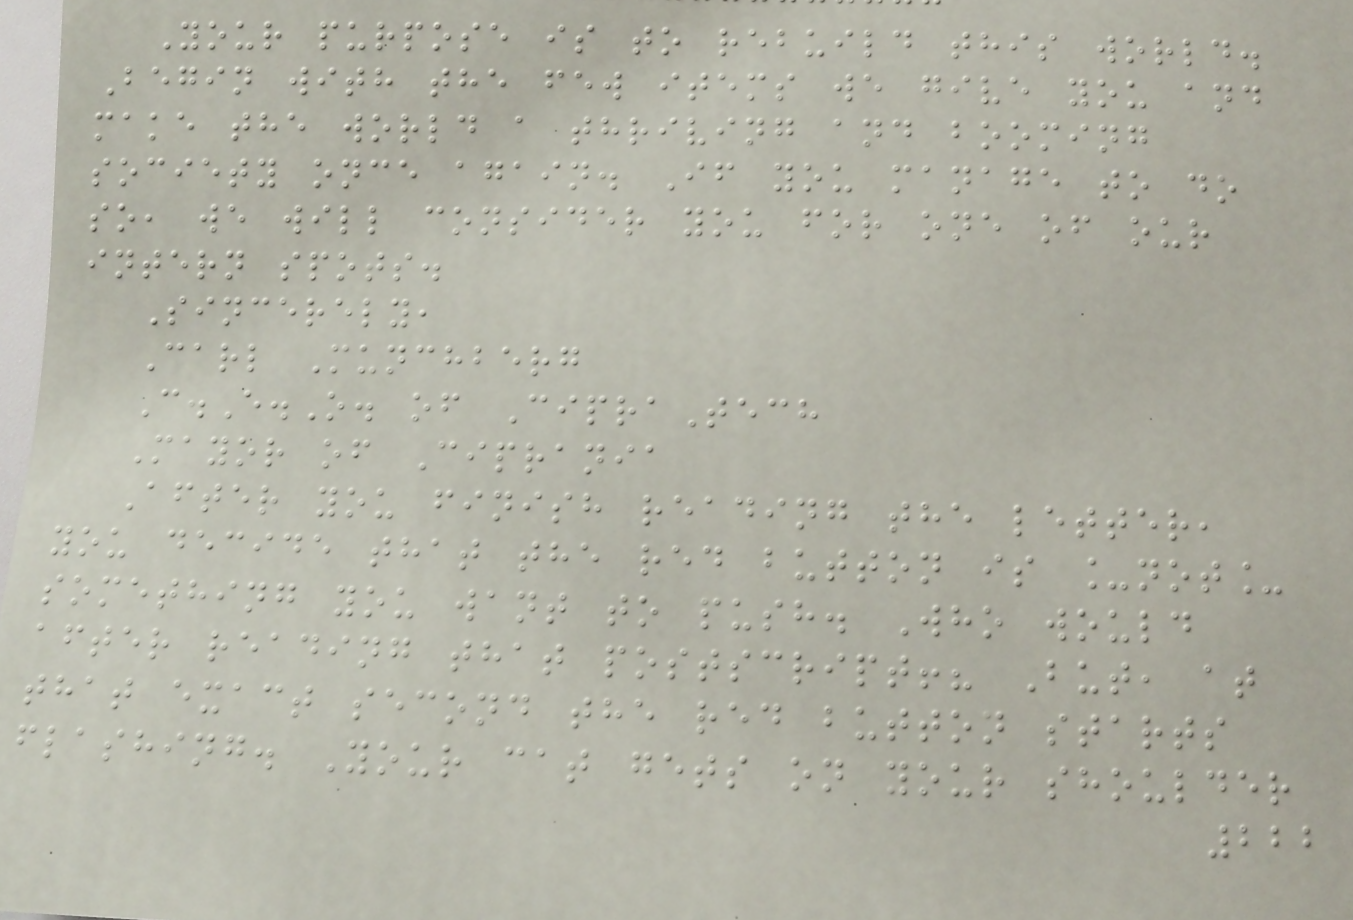Your purpose is to rebuild this world.
Begin with the few items we give you and
make the world a thriving and booming
society once again. If you manage to do
so, we will consider you for one of our
intern spots.
Sincerely,
Carl Munchberg
C.E.O. of CipraTech
Mayor of Ciprania
After you finish reading the letter,
you decide that the red button is _not_
something you want to push. Who would
after reading that postscript!? But, at
that exact second the red button starts
flashing. Your cat gets on your shoulder
222
